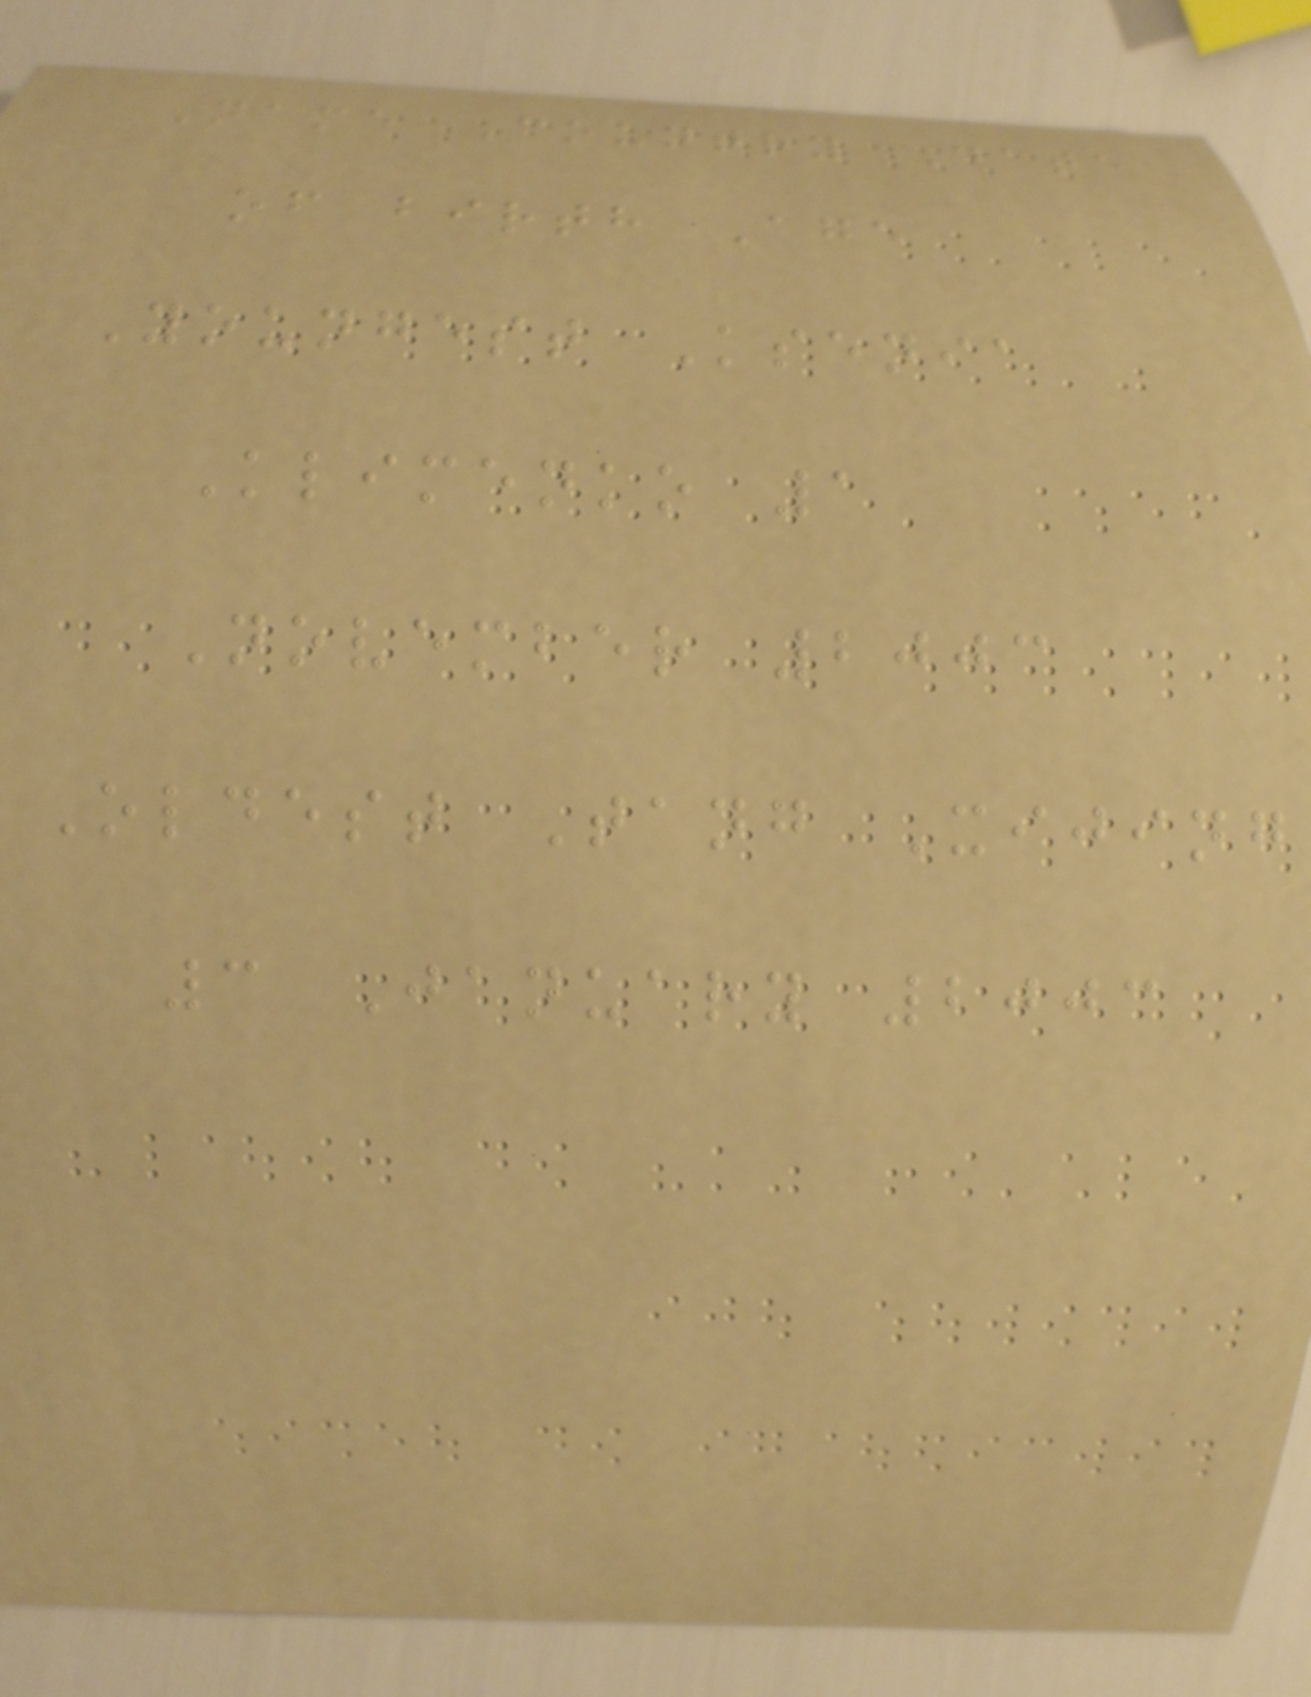Name Country Date
of birth Age
Youngest Ksenia
Klimenko 1
November 2003
Oldest Tang Xijing
3 January 2003
